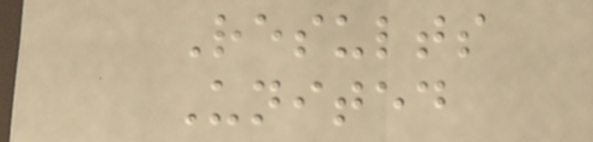Results
United
